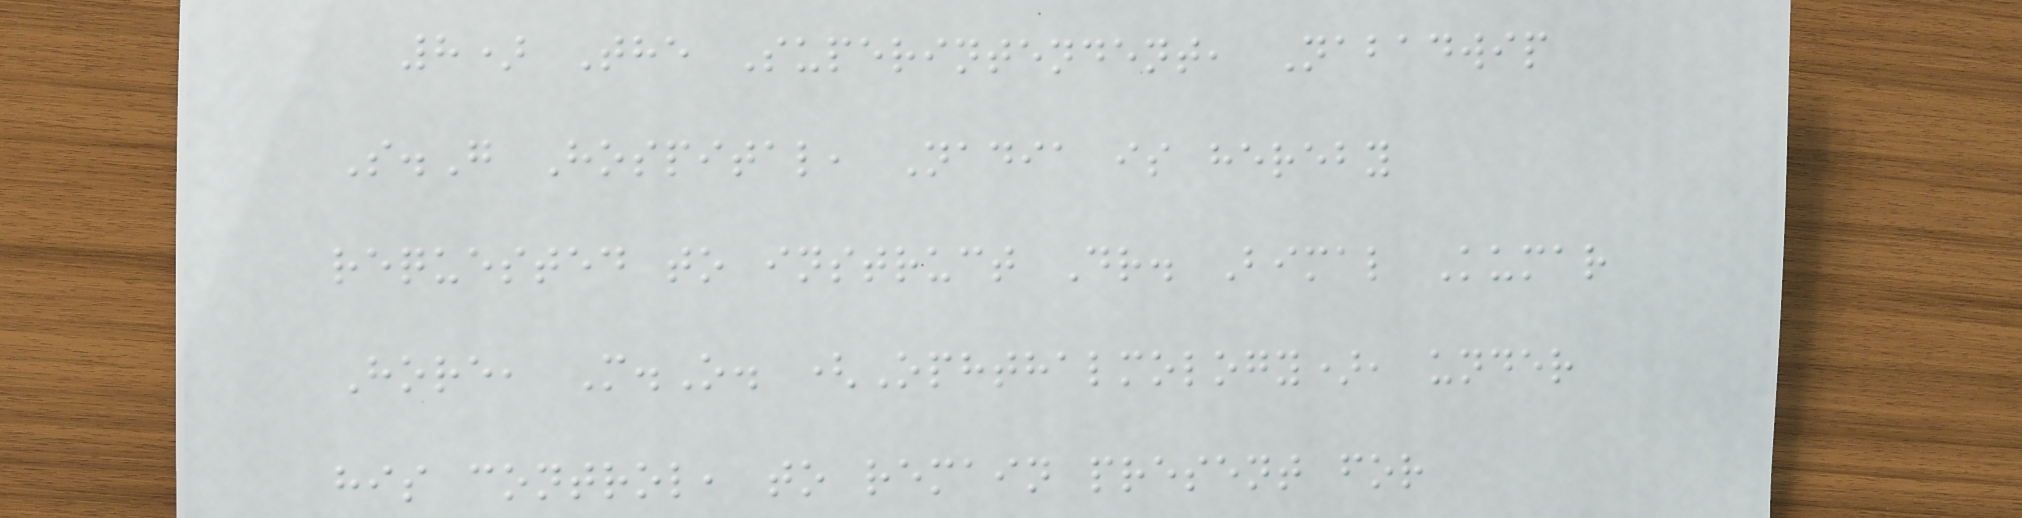8) The Superintendent, Nabadwip
S.G Hospital, Nadia is hereby
requested to instruct Dr. Bimal Kumar
Hore, M.O. (Ophthalmology), under
his control, to remain present for
